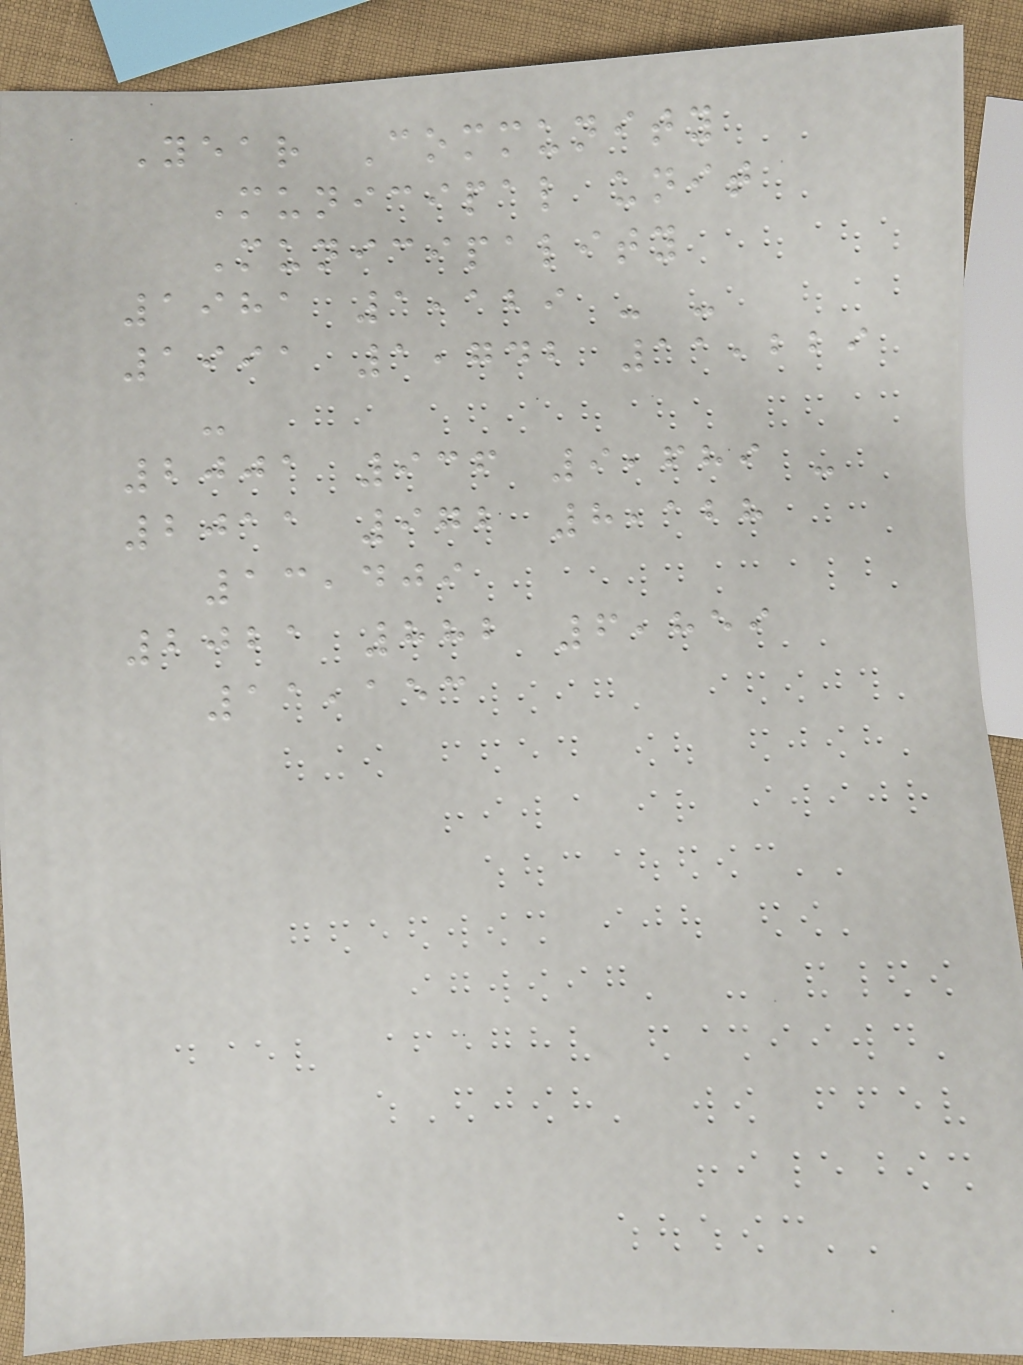Year Community
Municipal unit
Municipality
1981 1,129 - -
1991 1,742 11,229
-
2001 936 9,689 -
2011 972 8,128
13,409
2021 882 6,859
11,153
